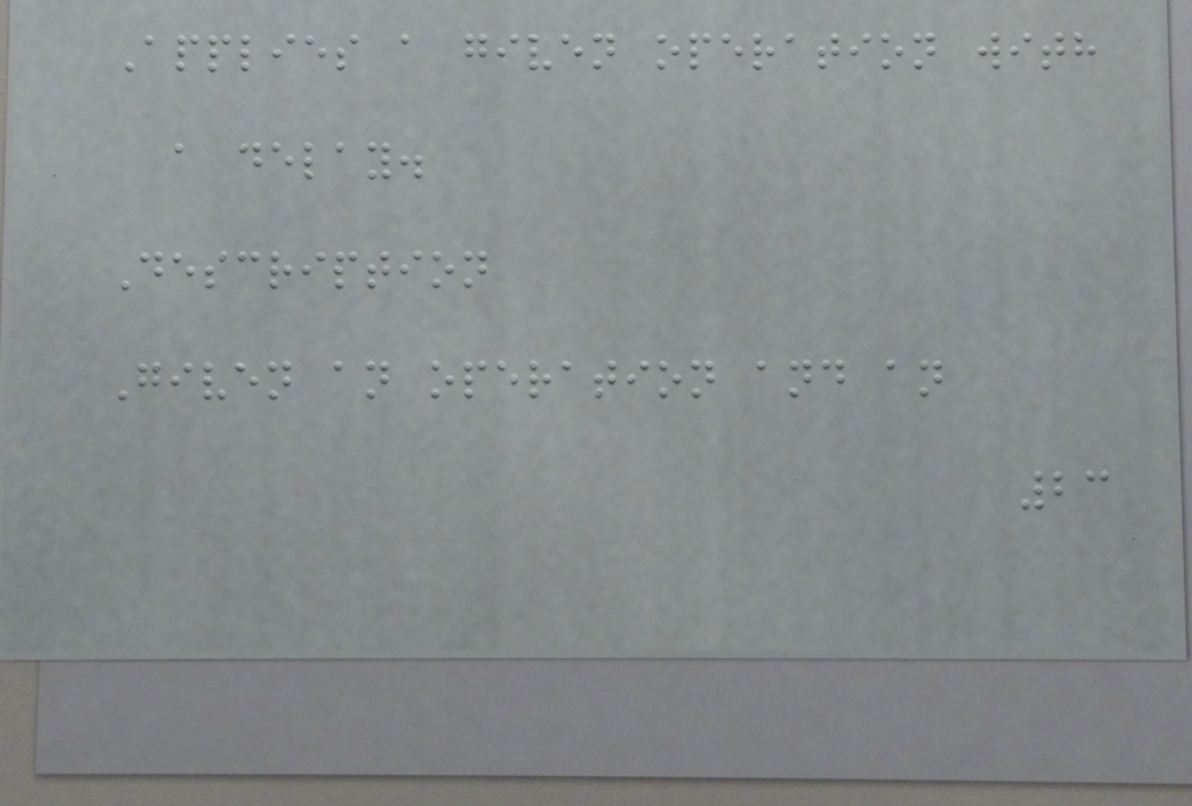Applies a given operation with
a delay.
Description
Given an operation and an
23
